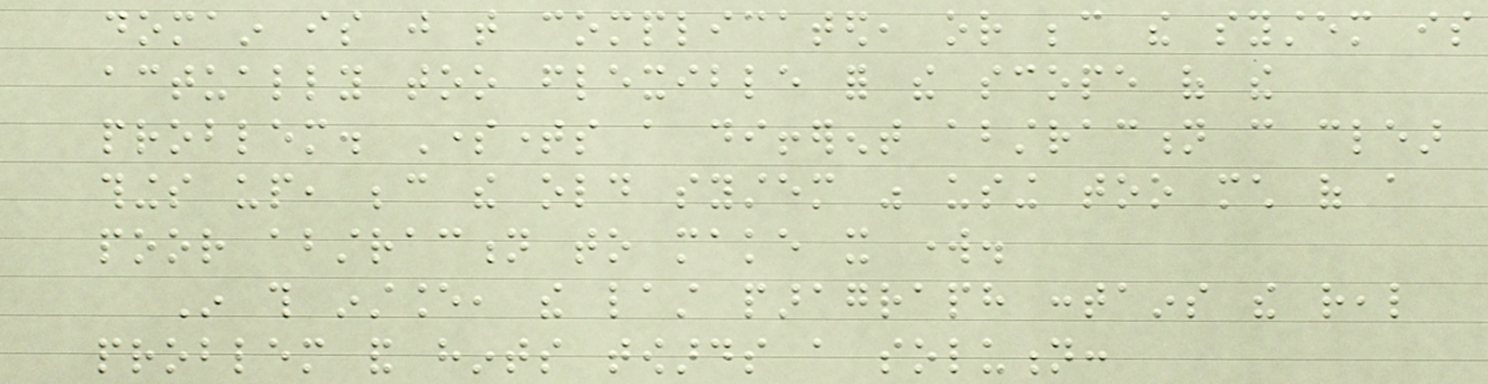domain is just that complicated, or because the system is
actually too flexible for the scope of the
problem. Sometimes a different abstraction can clear
things up, because the old system was using too much of a
poor abstraction to make it work.
In this instance, the last paragraph contains the real
problem and hints towards a solution:
